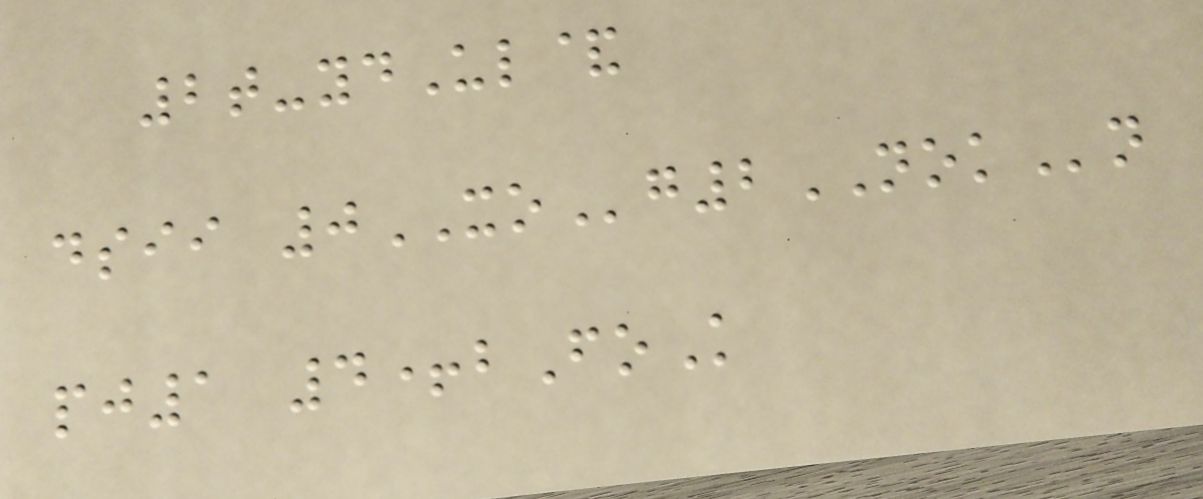2t-ydUl&
dsii 0XOg2NOKn
pj1 4+bFoK
